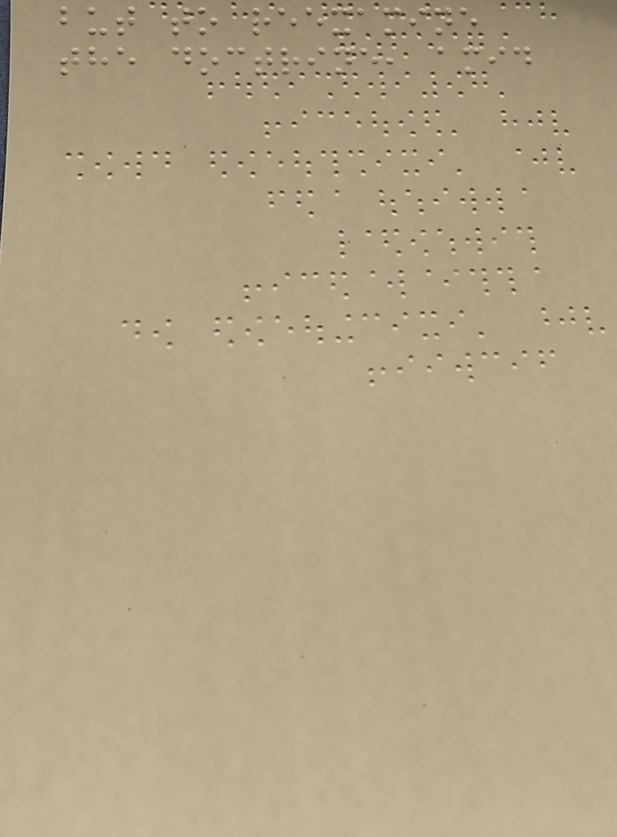but to reexamine
the doctrine, amid
